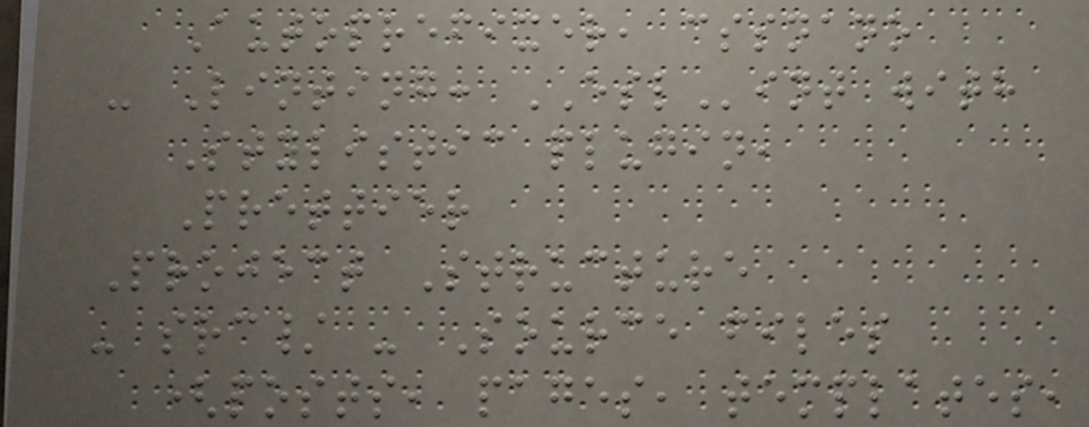Autoprefixer, cssnano
- Linting: ESLint with
Stylistic plugin,
Prettier
Project Structure
- src/ - Source files
(posts, pages, templates,
